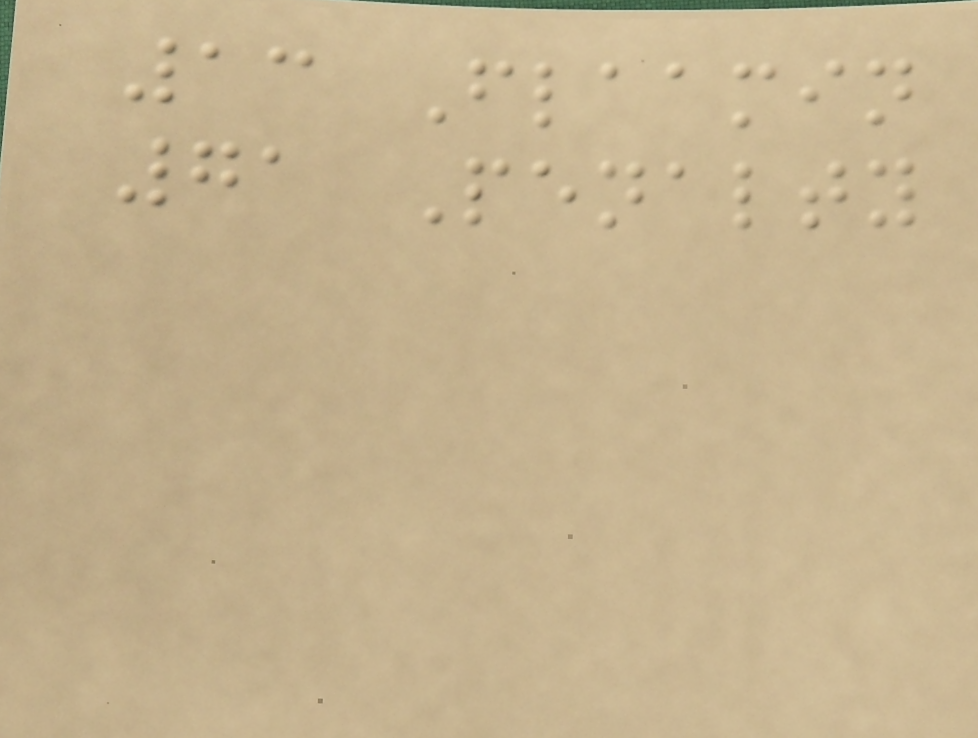13 Flaamin
71 Penalty
